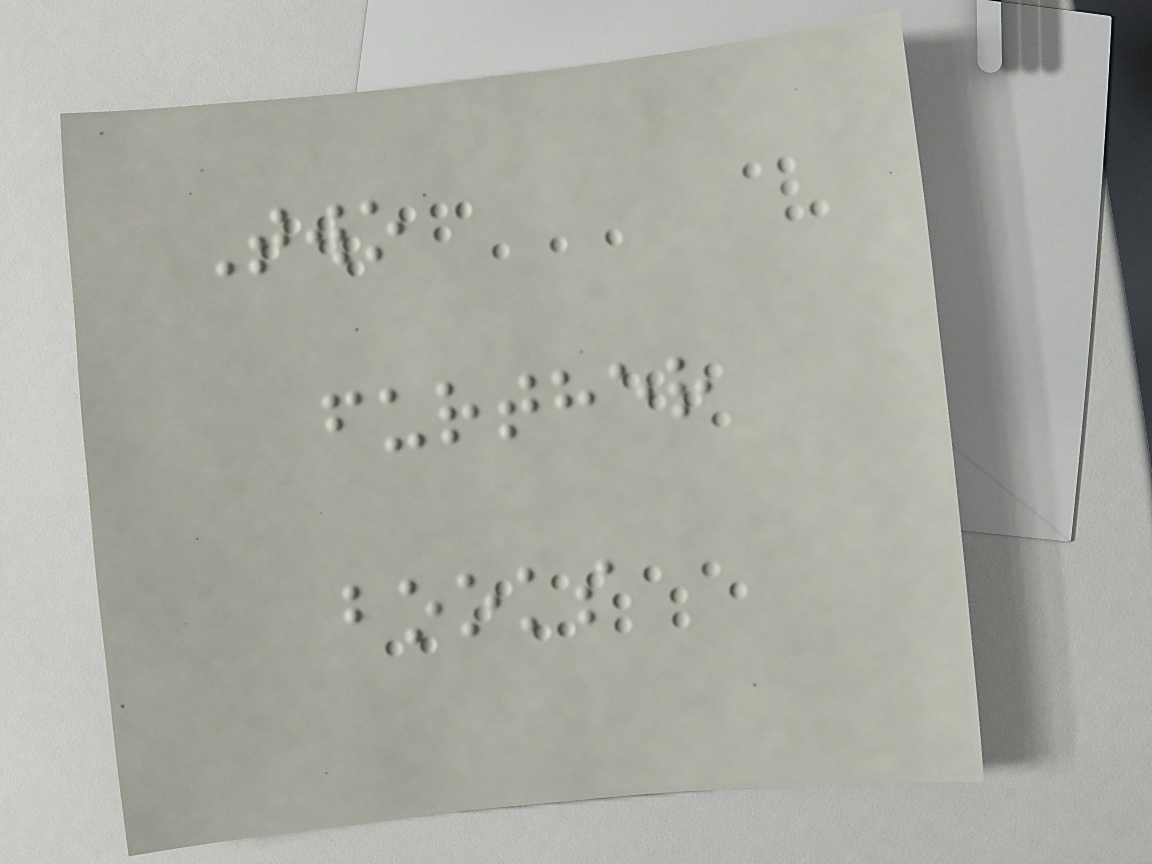Two
further
books
